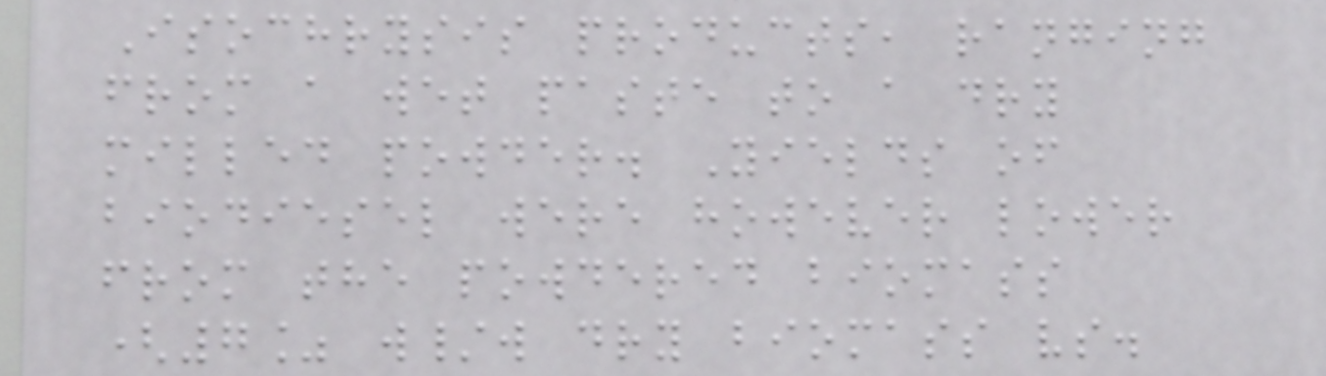Isochrysis products, ranging
from a wet paste to a dry
milled powder. Yields of
biodiesel were however lower
from the powdered biomass
(7% w/w dry biomass vs.
